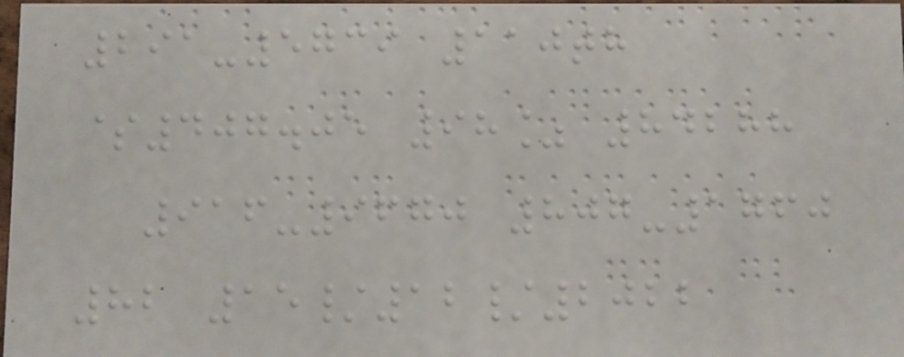291-5739 110th
$407.05 98% 84288
916-9670 807-1760
82 15/12/2022
